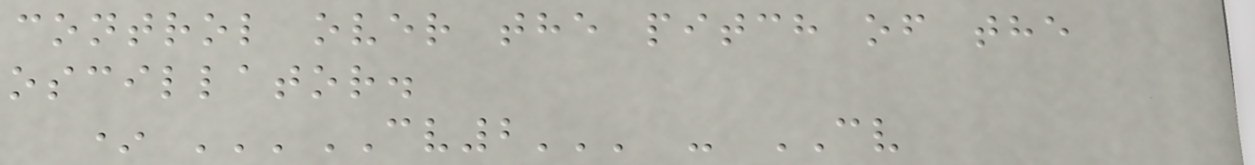control over the pitch of the
oscillator.
* '''CV2''' - CV
